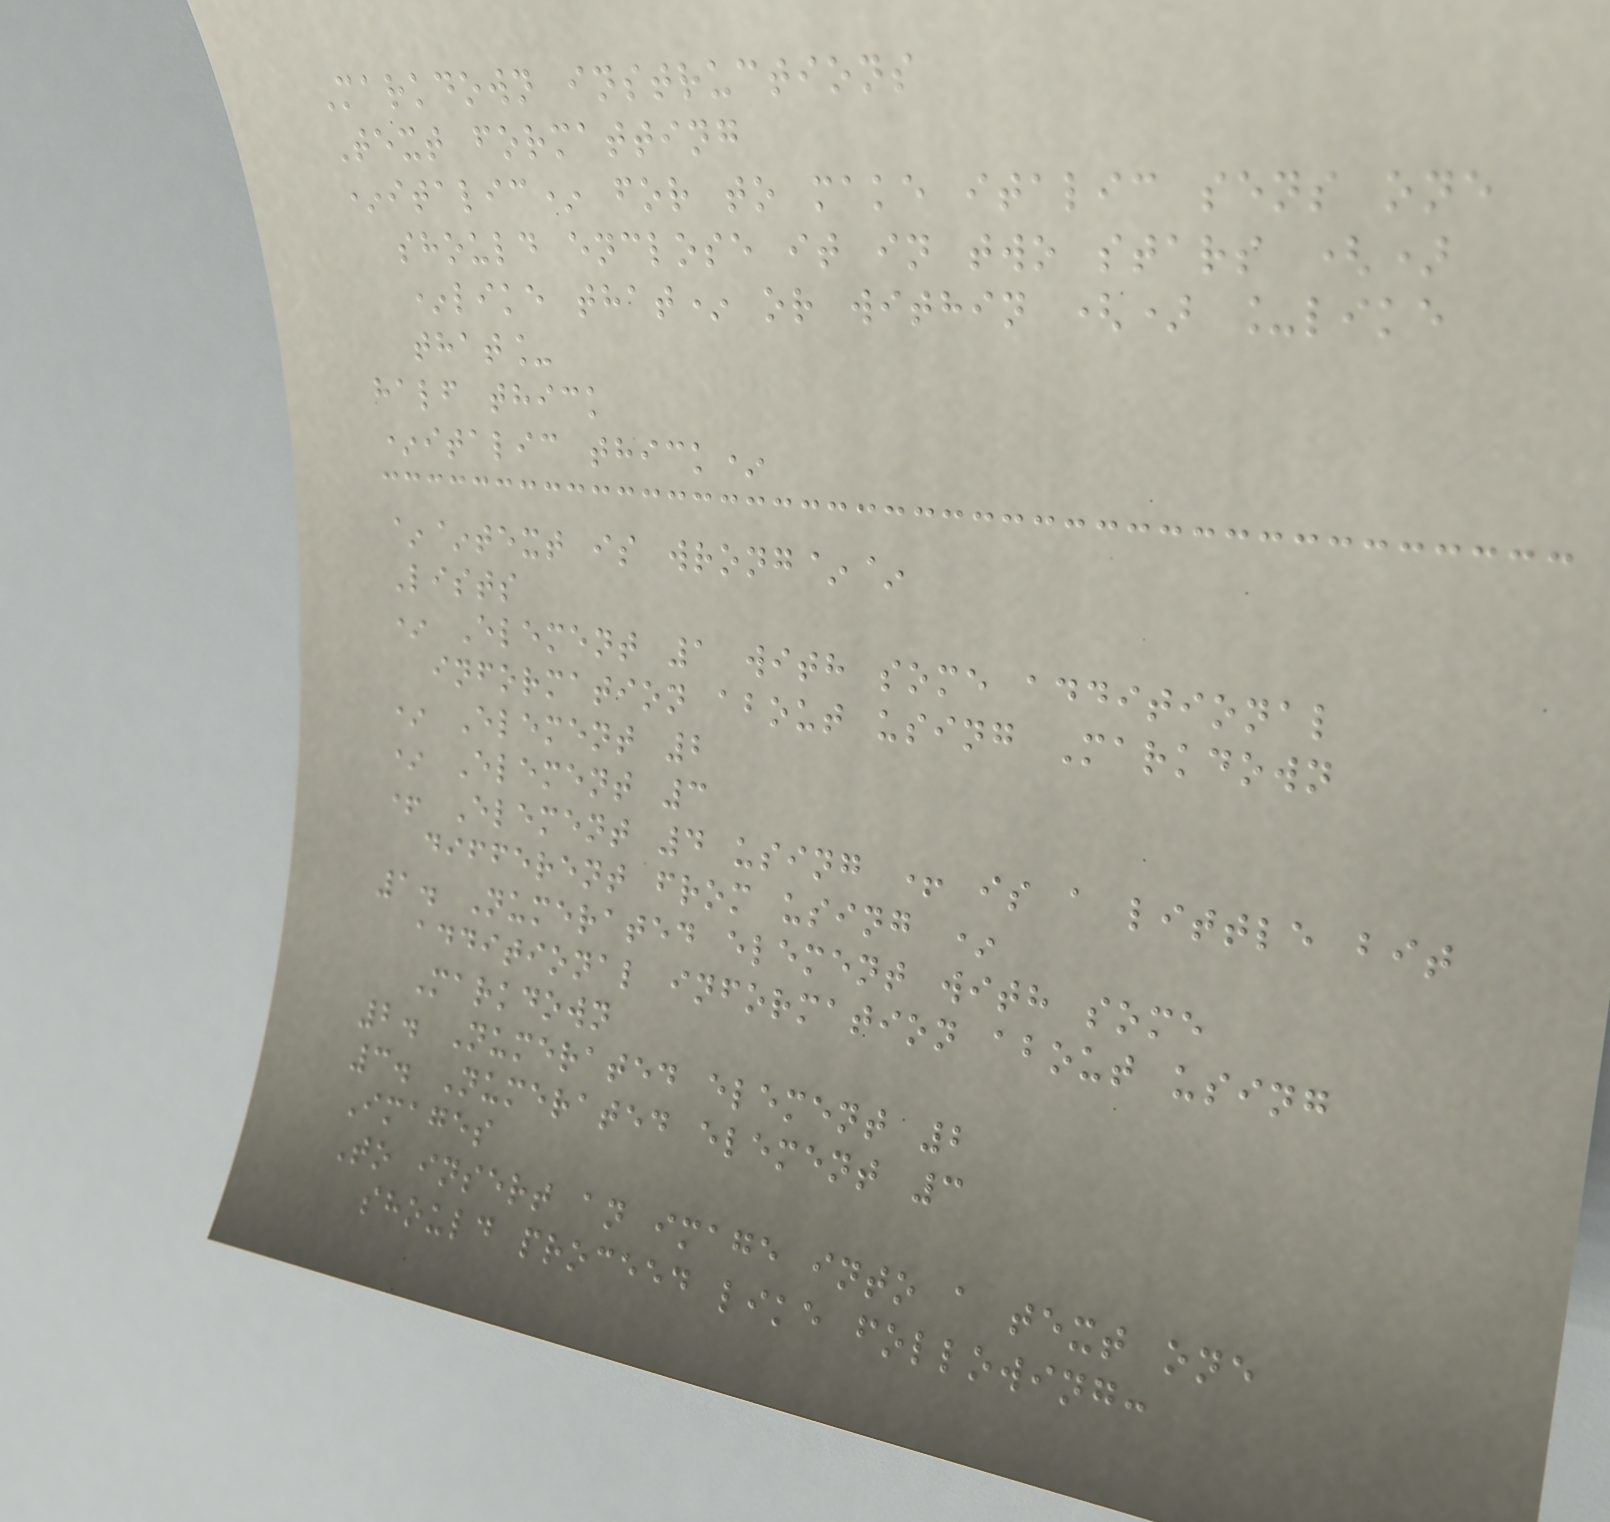Markdown instructions
Text formatting
*italic* for to make italic sens one
should enclose it in two stars ()
*like that* or within () _like
that_
half thick
*italic thick*
~~text is wrong~~
Lists
* Element 1 with some additional
information about using Markdown
* Element 2
* Element 3
+ Element 4 using + is a little bit
different from using *
1. Numerated element with some
additional information about using
Markdown
2. Numerated element 2
3. Numerated element 3
Images
To insert an image into a text one
should proceed like following:
